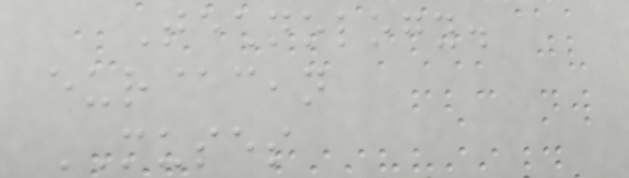Technology.
eur@cean
MUSES
